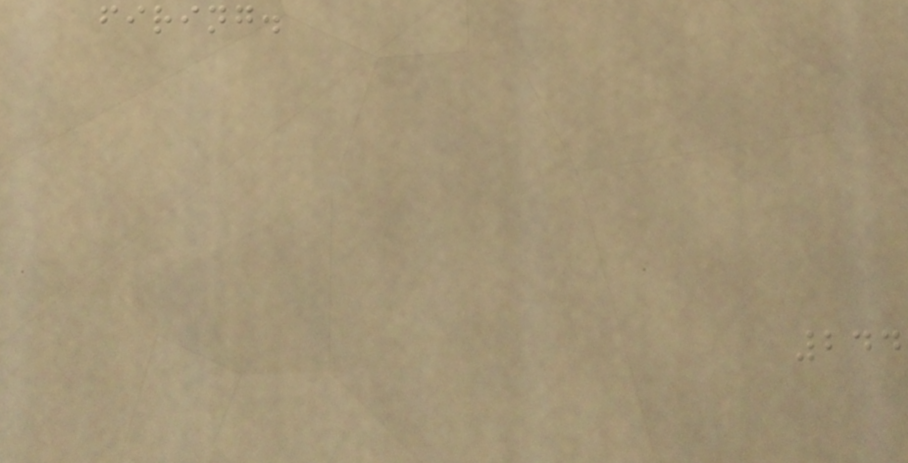firing.
244
